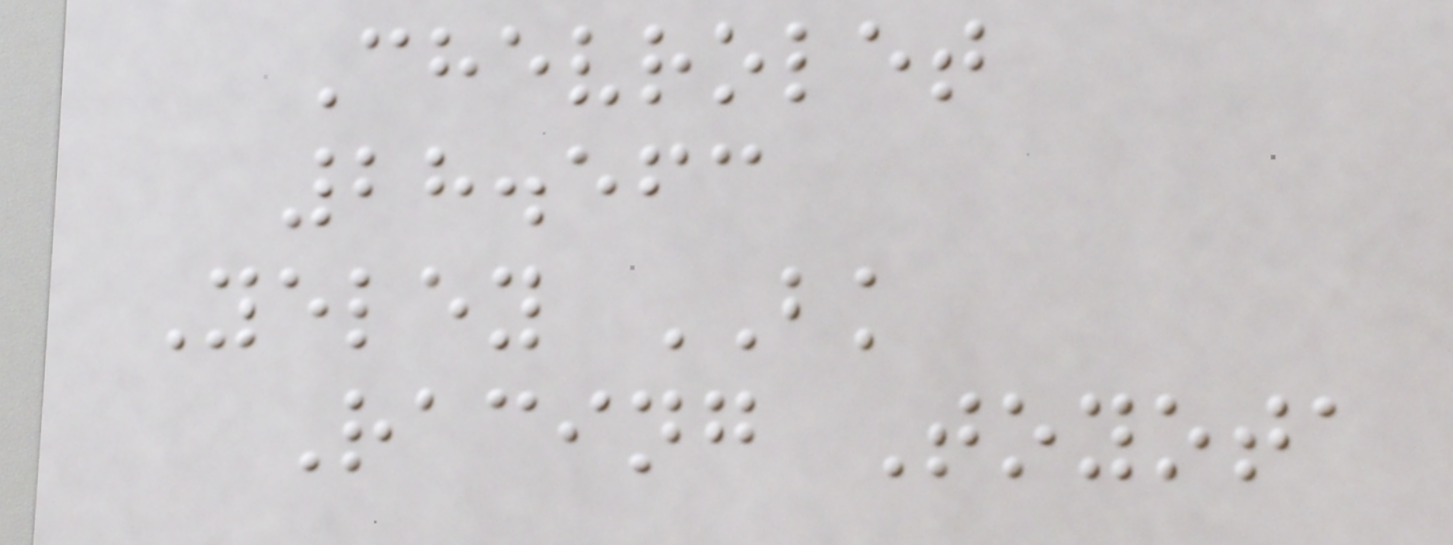Chevrolet
28.563
Yeley BK
Racing Toyota
